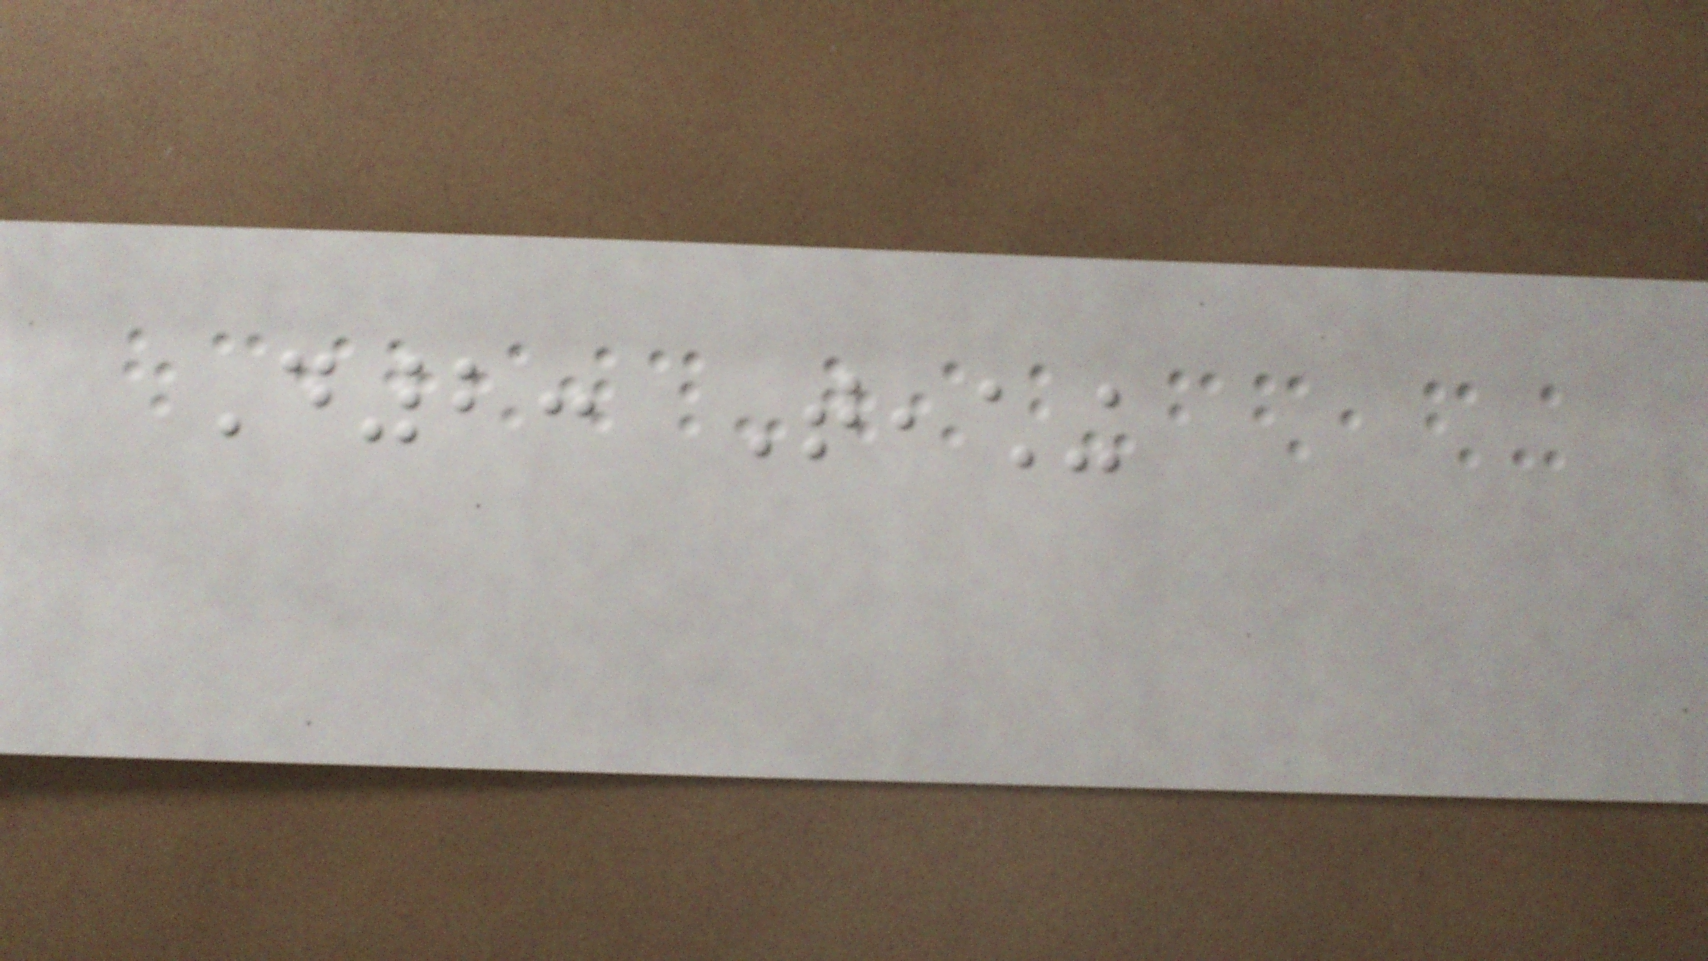D2: Teaching
